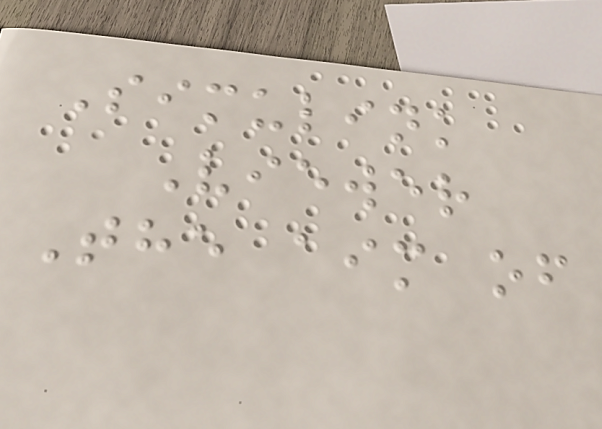Simulink
Viewer
The aim of
